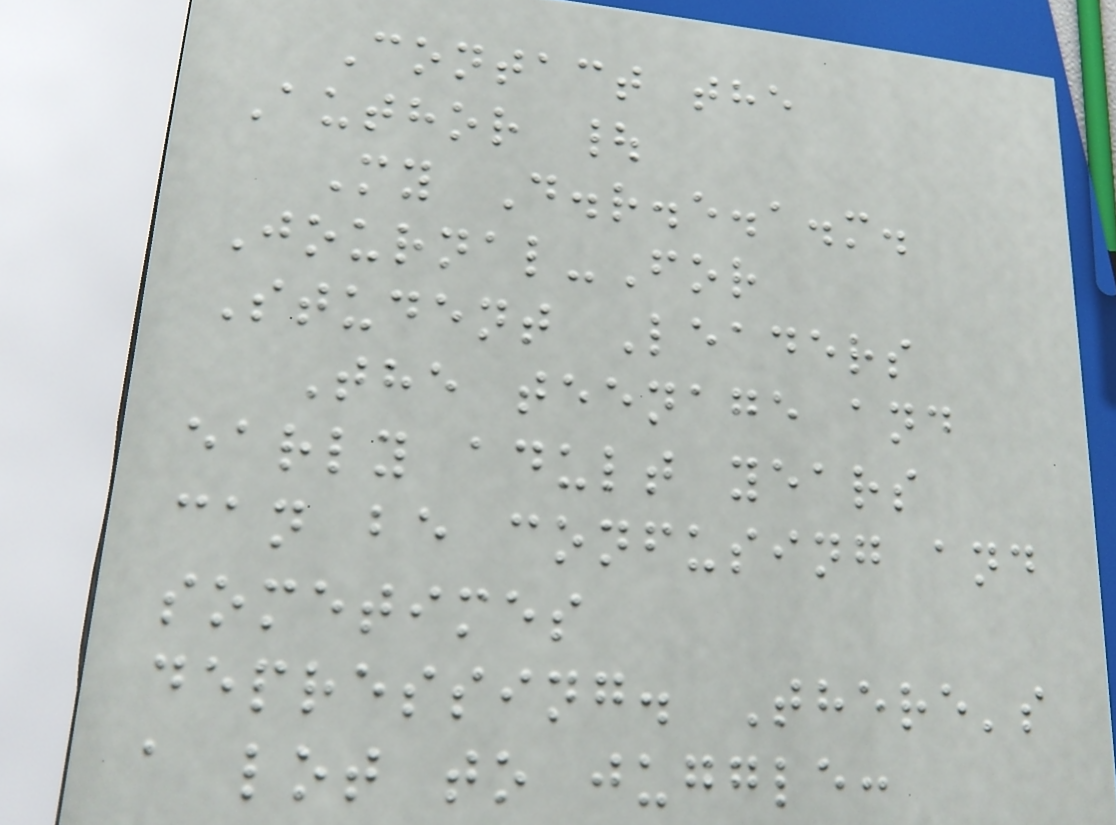Contact the
Author |
My D.r.e.a.m.
Journal-For
Student Leaders
The teenage and
early adult years
can be confusing and
sometimes
depressing. There's
a lot to juggle:
